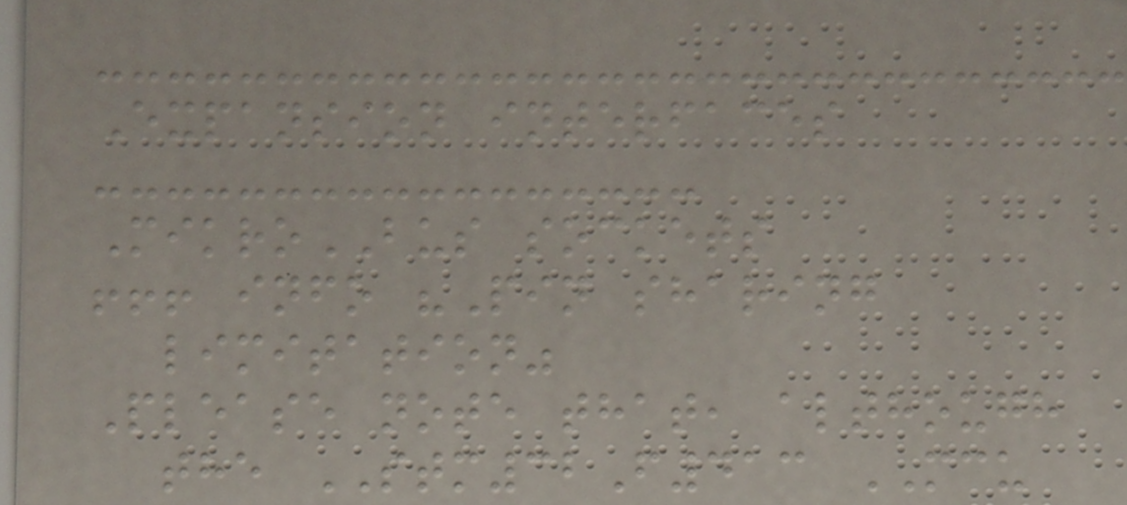Expansion interfaces
MikroBUS sockets
!!! info "Pin sharing
limitation"
Please note that, although
the STM32F413 MCU
